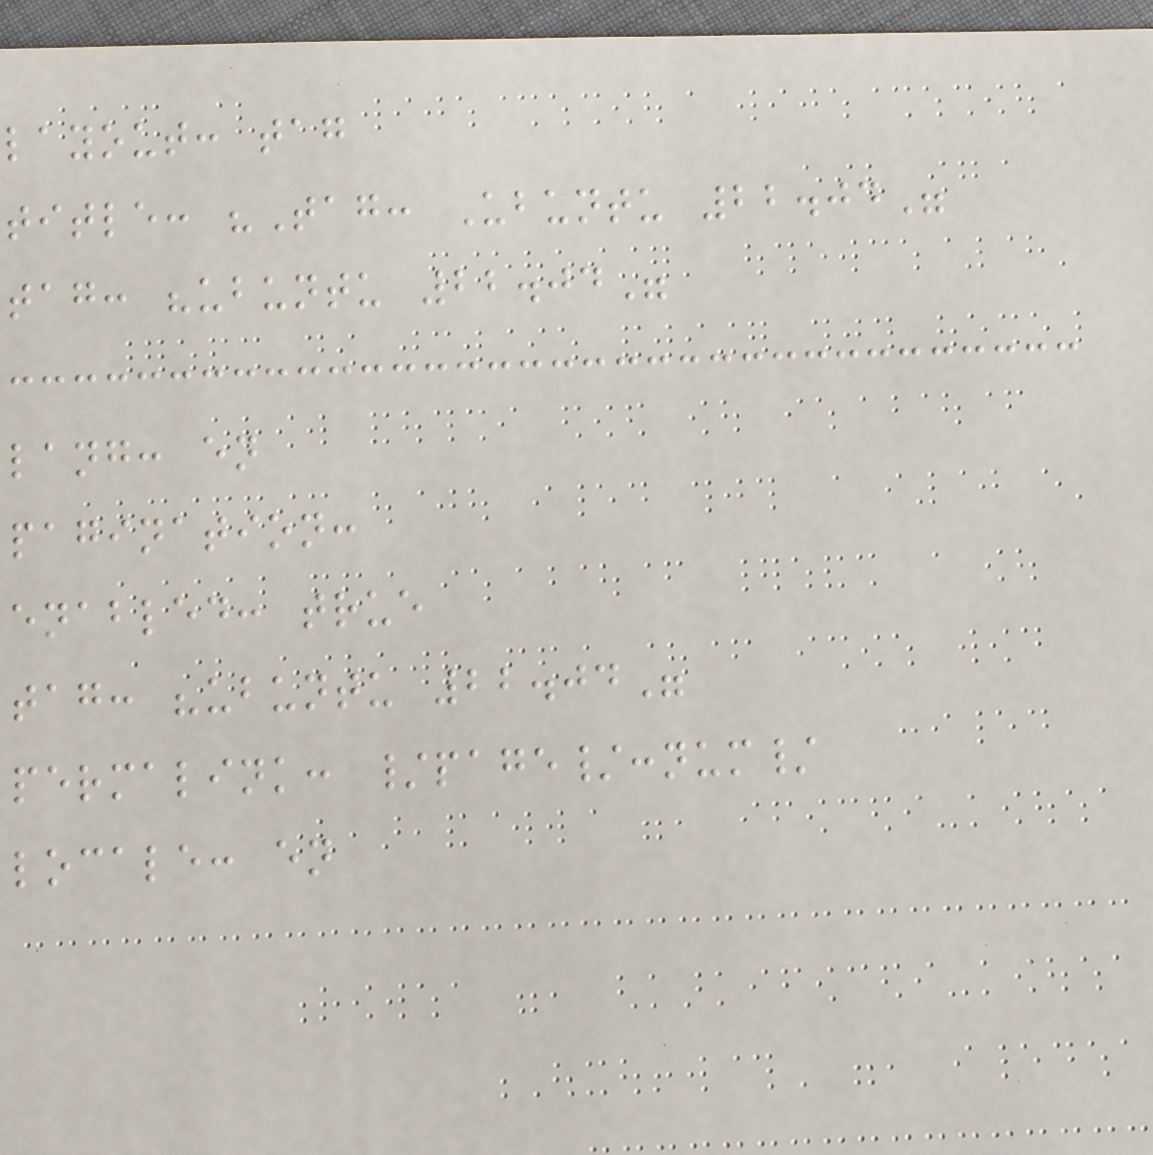layout: tag
title: "Tag: Ubuntu 22.04"
tag: "ubuntu 22.04"
lang: en
pagination:
enabled: true
tag: "ubuntu 22.04"
permalink: /page/:num/
locale: en
